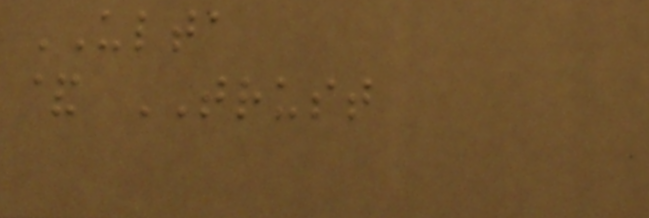ULTA
& TRUST
